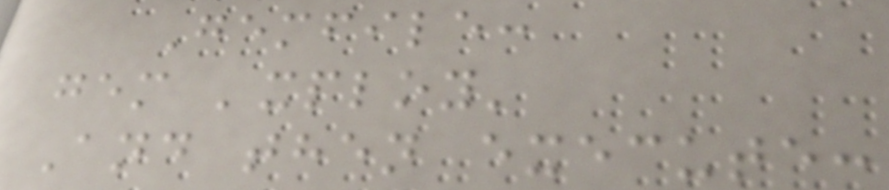Gemfile:
gem 'xploy'
And then execute:
